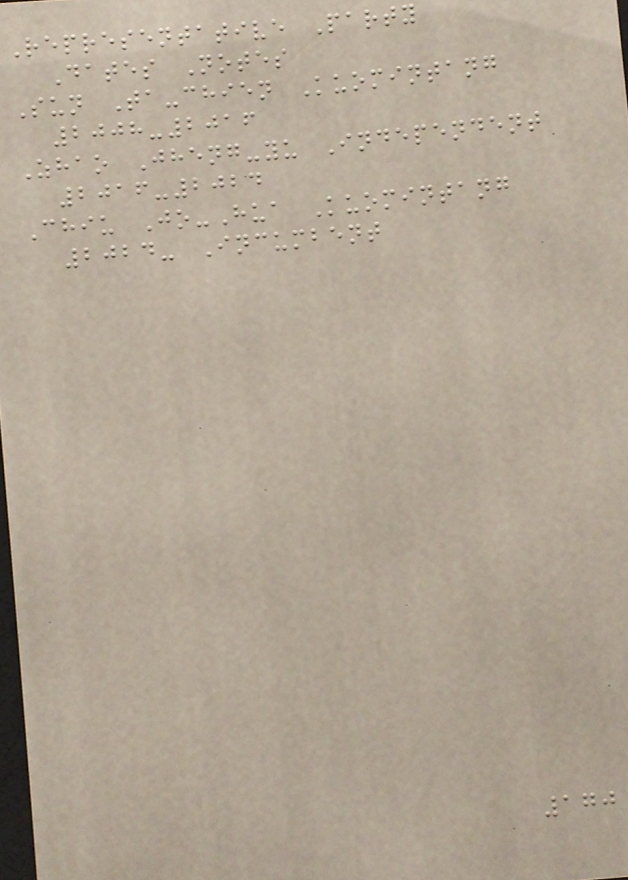Representative Party
Dates Notes
Sun Ta-chien Kuomintang
2008-2016
Zhao Jheng-yu Independent
2016-2024
Chiu Jo-Hua Kuomintang
2024- Incumbent
170
